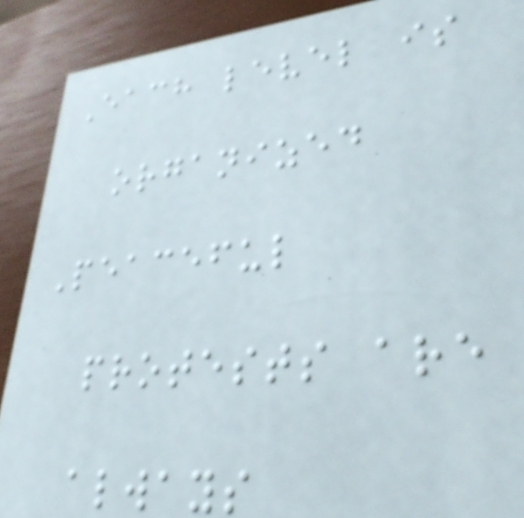Each level is
organized
Peaceful
protests are
always
